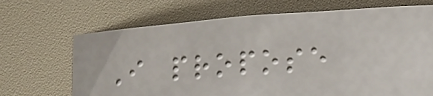I propose
